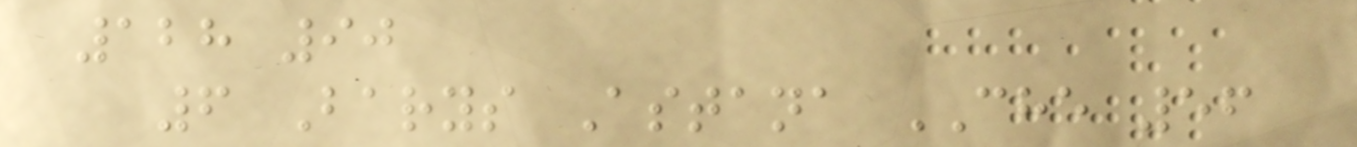128 90
6 Barys Astana CHE 56
